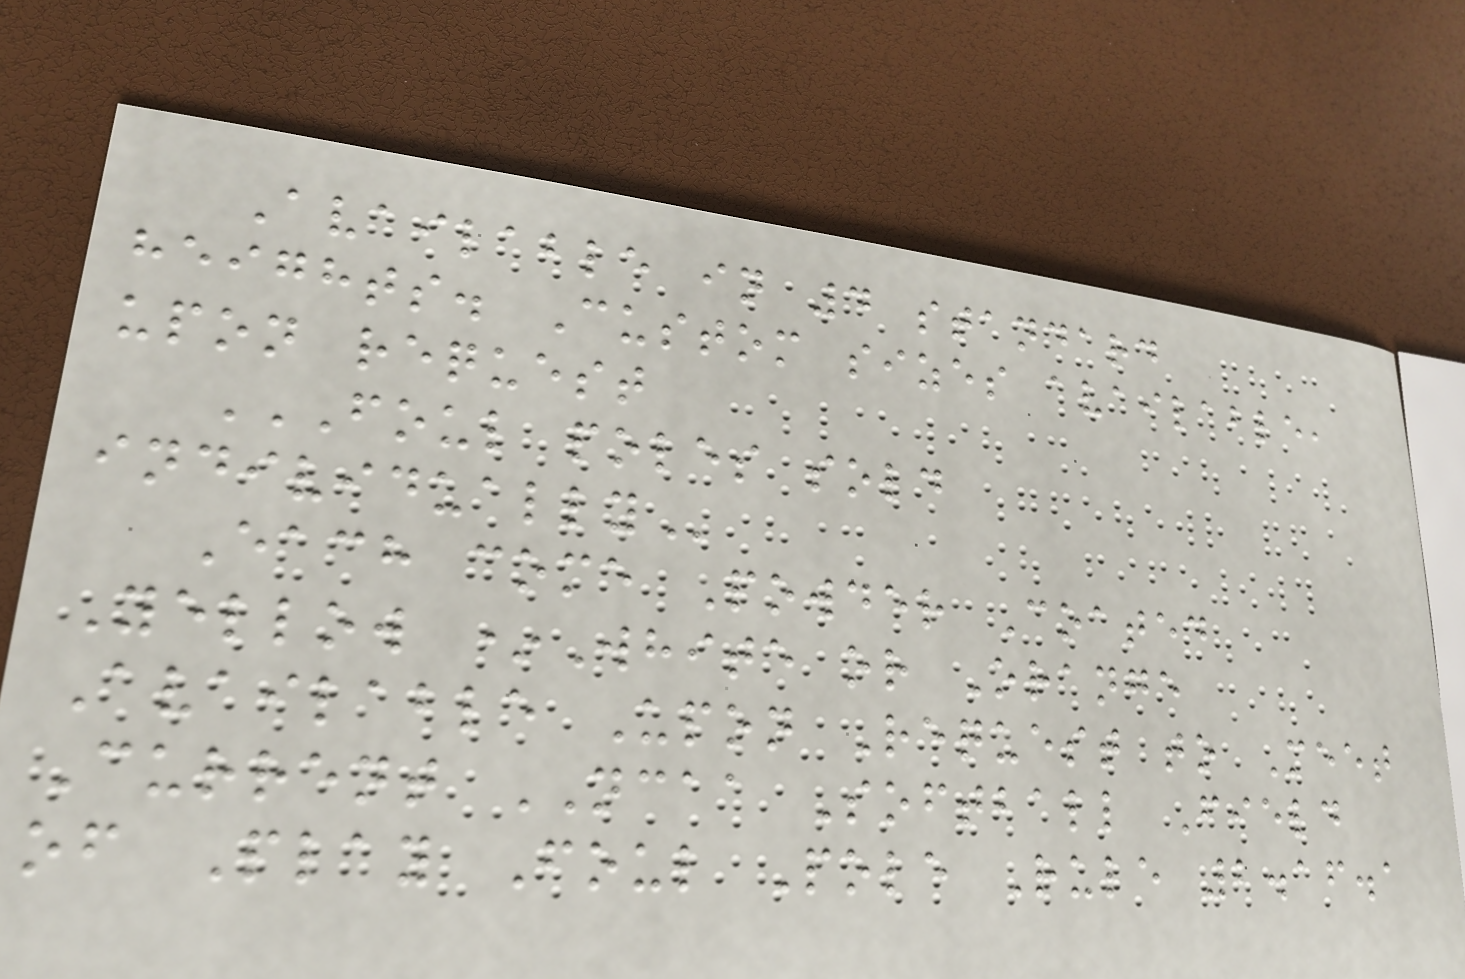Available in 4 standard
heights. Custom sizes available,
upon request
FOUL POLES SOLD
INDIVIDUALLY
Each come Powder Coated
Yellow *White or Orange
Available Upon Request to Meet
Current NCAA Softball Field
of Play Foul Pole Rule 2.16.1
